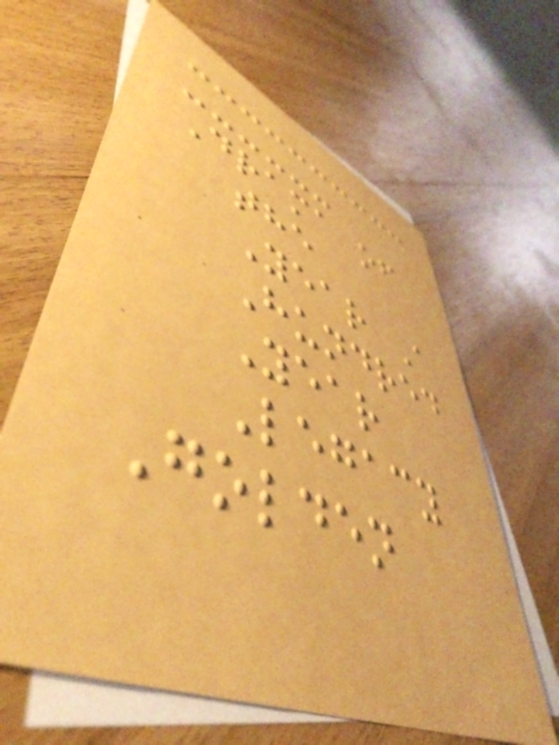Drama of
the
Year A
Hundred
Year
Legacy
Golden
